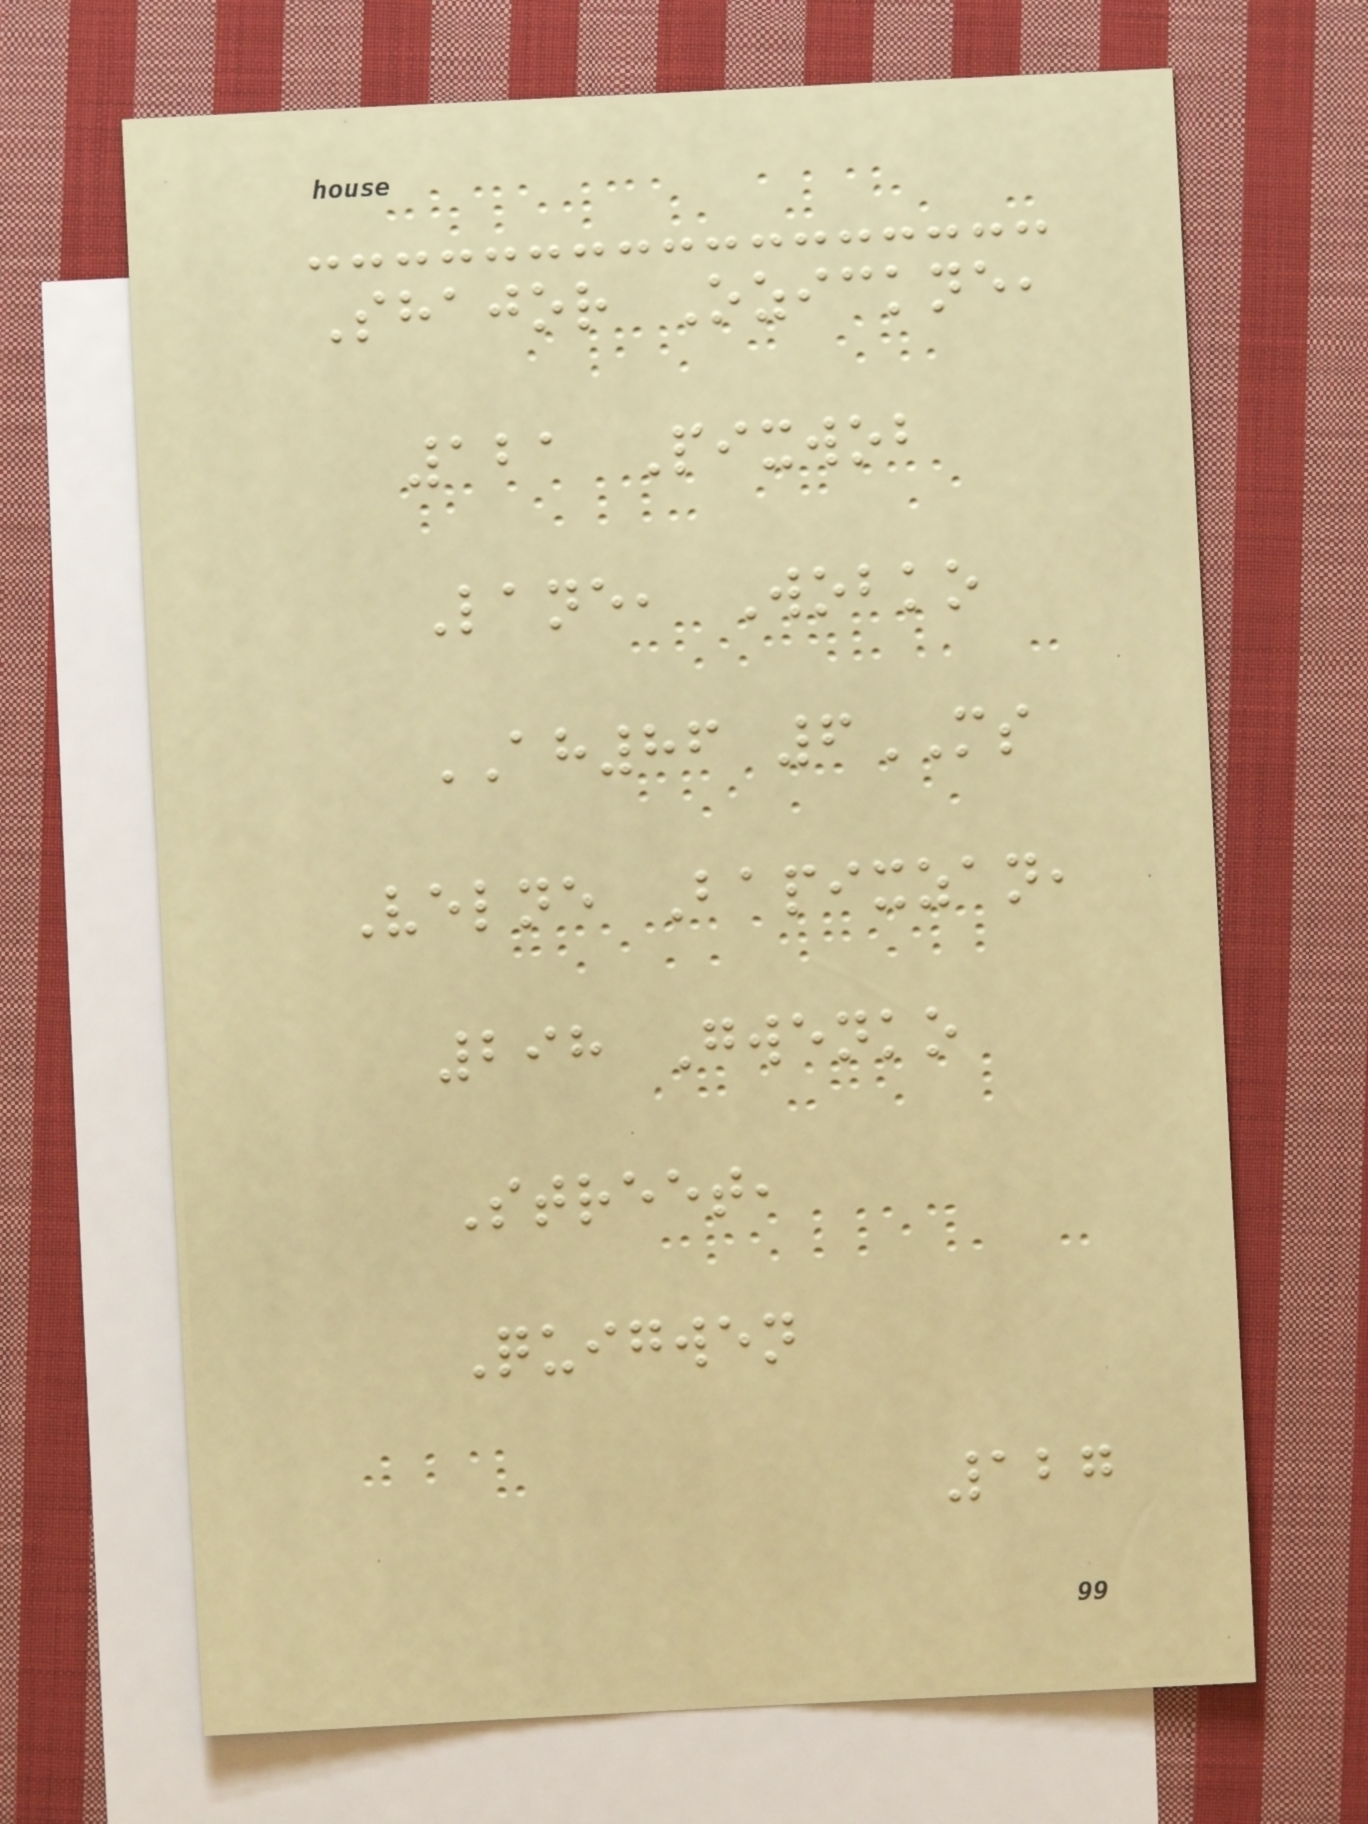Shajor Ozickne,
121 Pixwob
Lane, Wobko
AH86 6MS
Velne Bapixzan,
298 Gwenko
Street,
Quigwen
127
